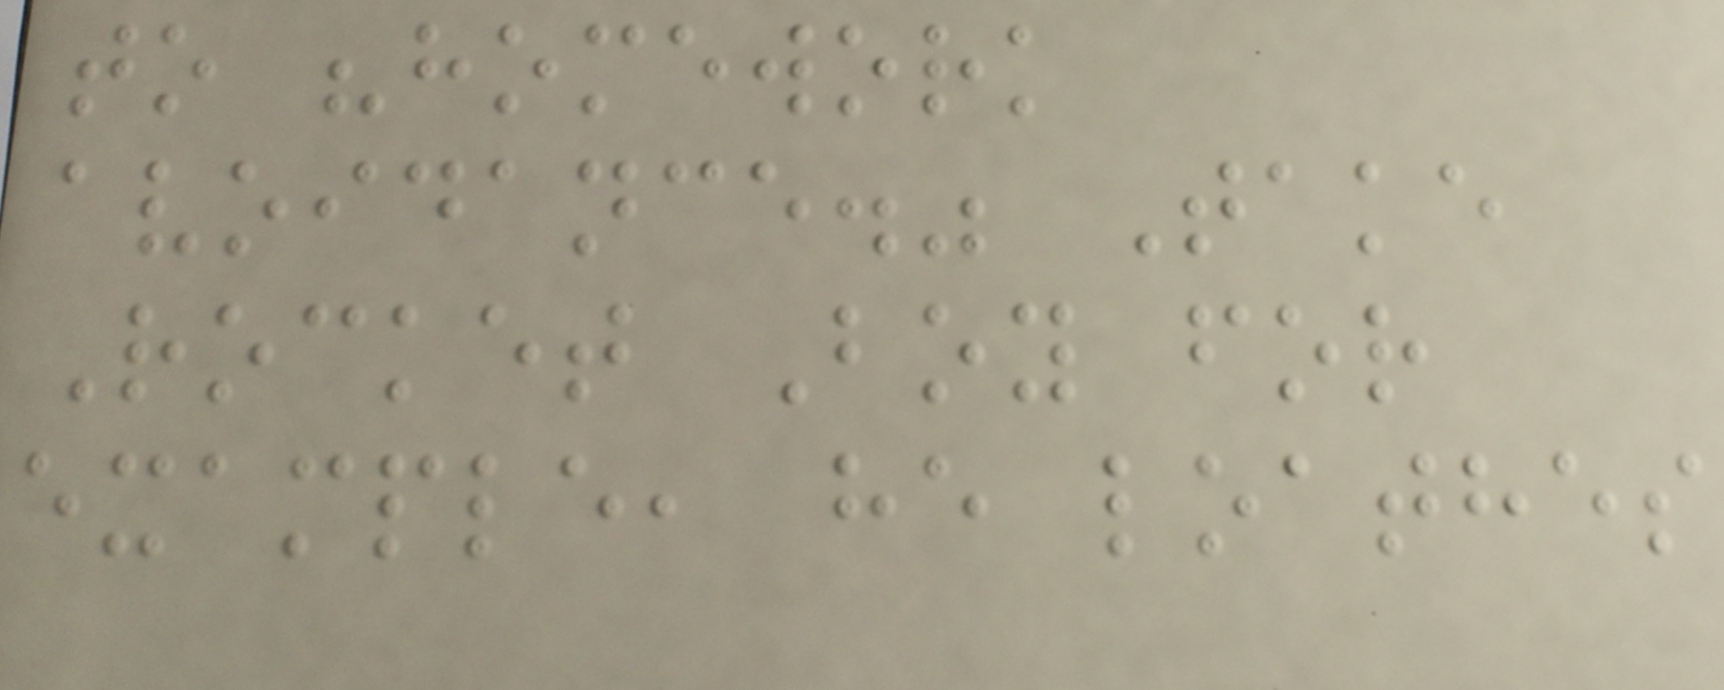to "homework
avoidance." Take
Rocket Boy for
example, he loathes
